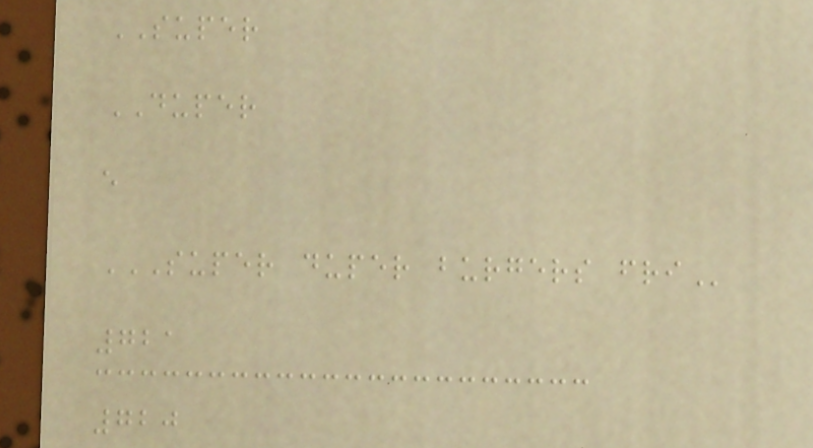SUPER
DUPER
e
SUPER DUPER BURGERS FRI
721
720
